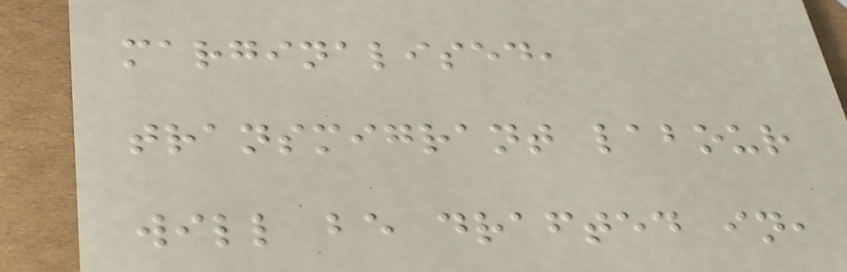marginalised,
transmigrant labour
will be drafted in,
